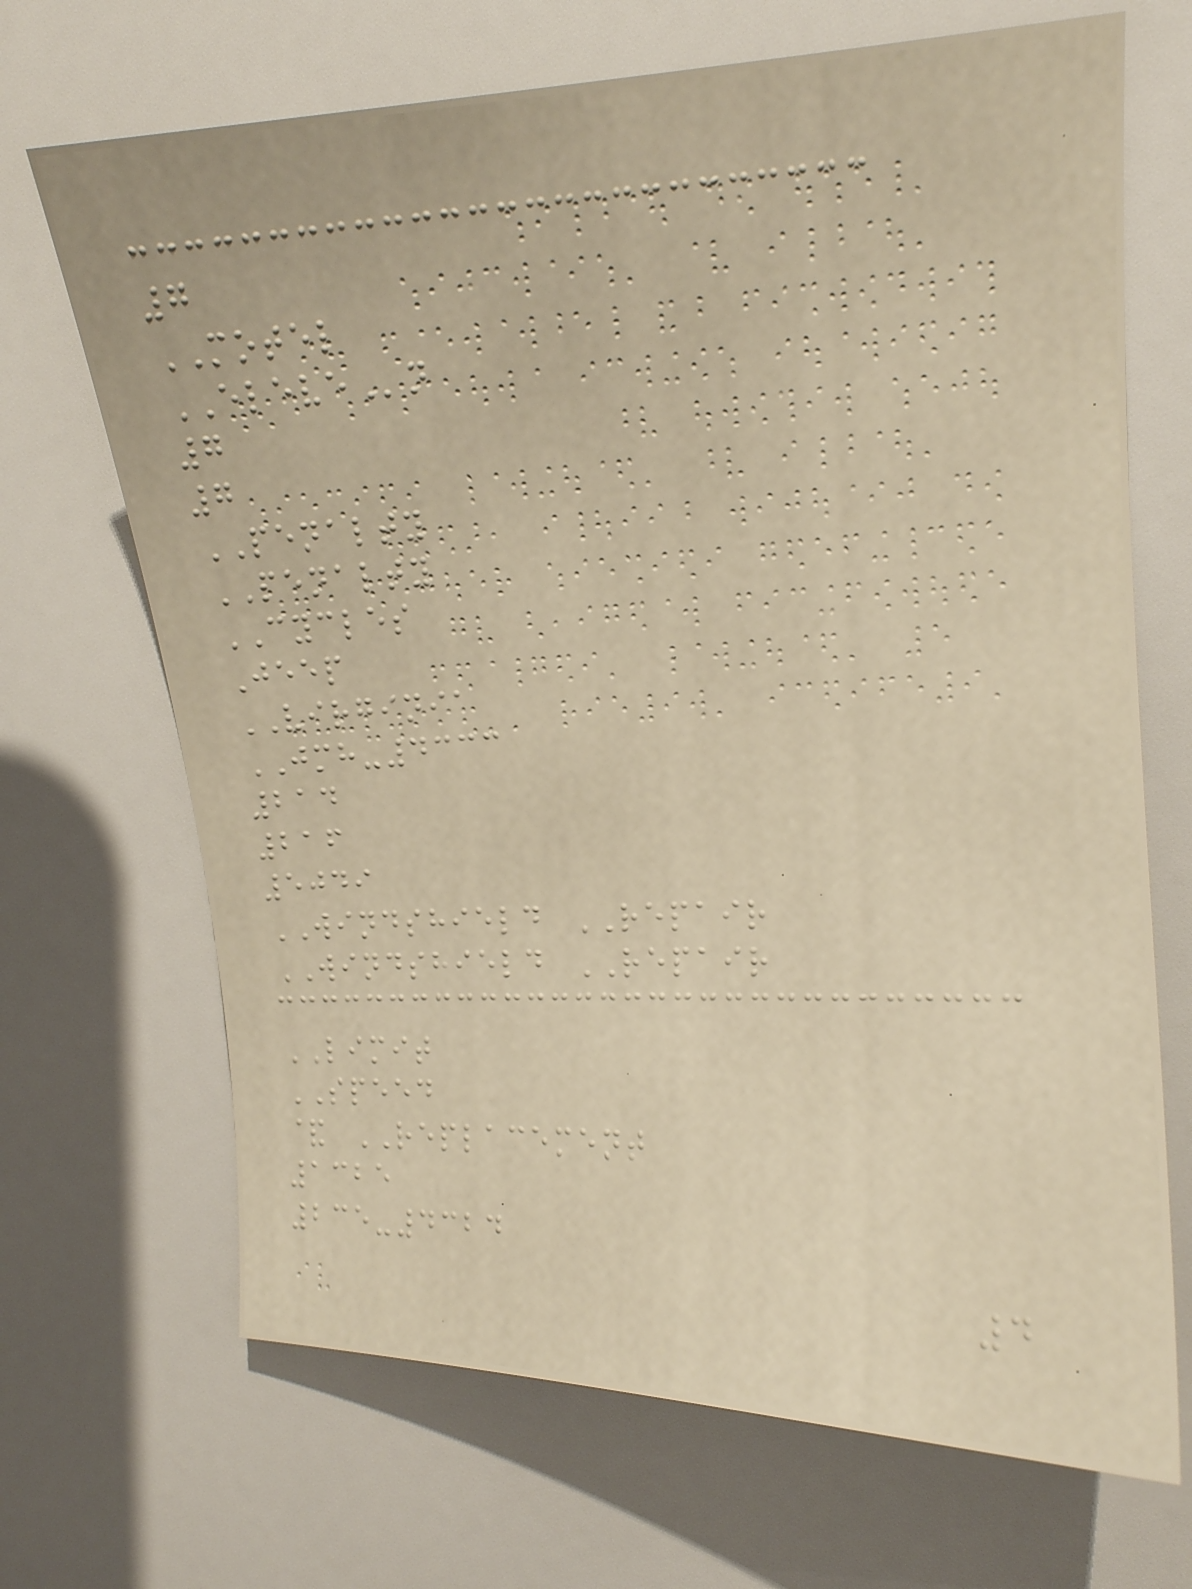7
MOTEL
ELEVEn
7
7
PENALTY
PENALTY
CYCLES
Jeep
VIRGINIA
JMH-4333
214
216
5049
WINDSHIELD REPAIR
WINDSHIELD REPAIR
LIMIT
SPEED
& REPLACEMENT
1325
235-4324
4
